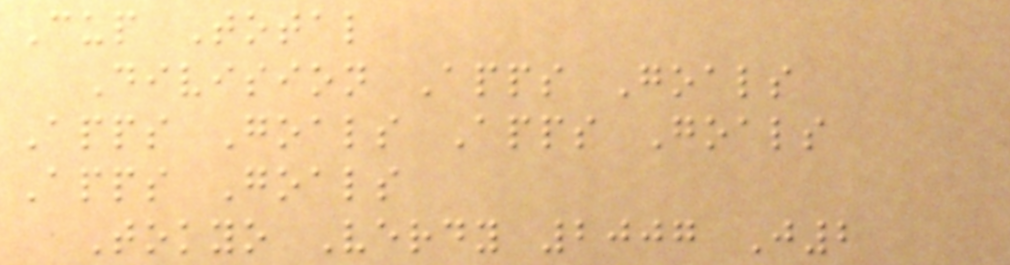Cup Total
Division Apps Goals
Apps Goals Apps Goals
Apps Goals
Tokyo Verdy 2007 J2
